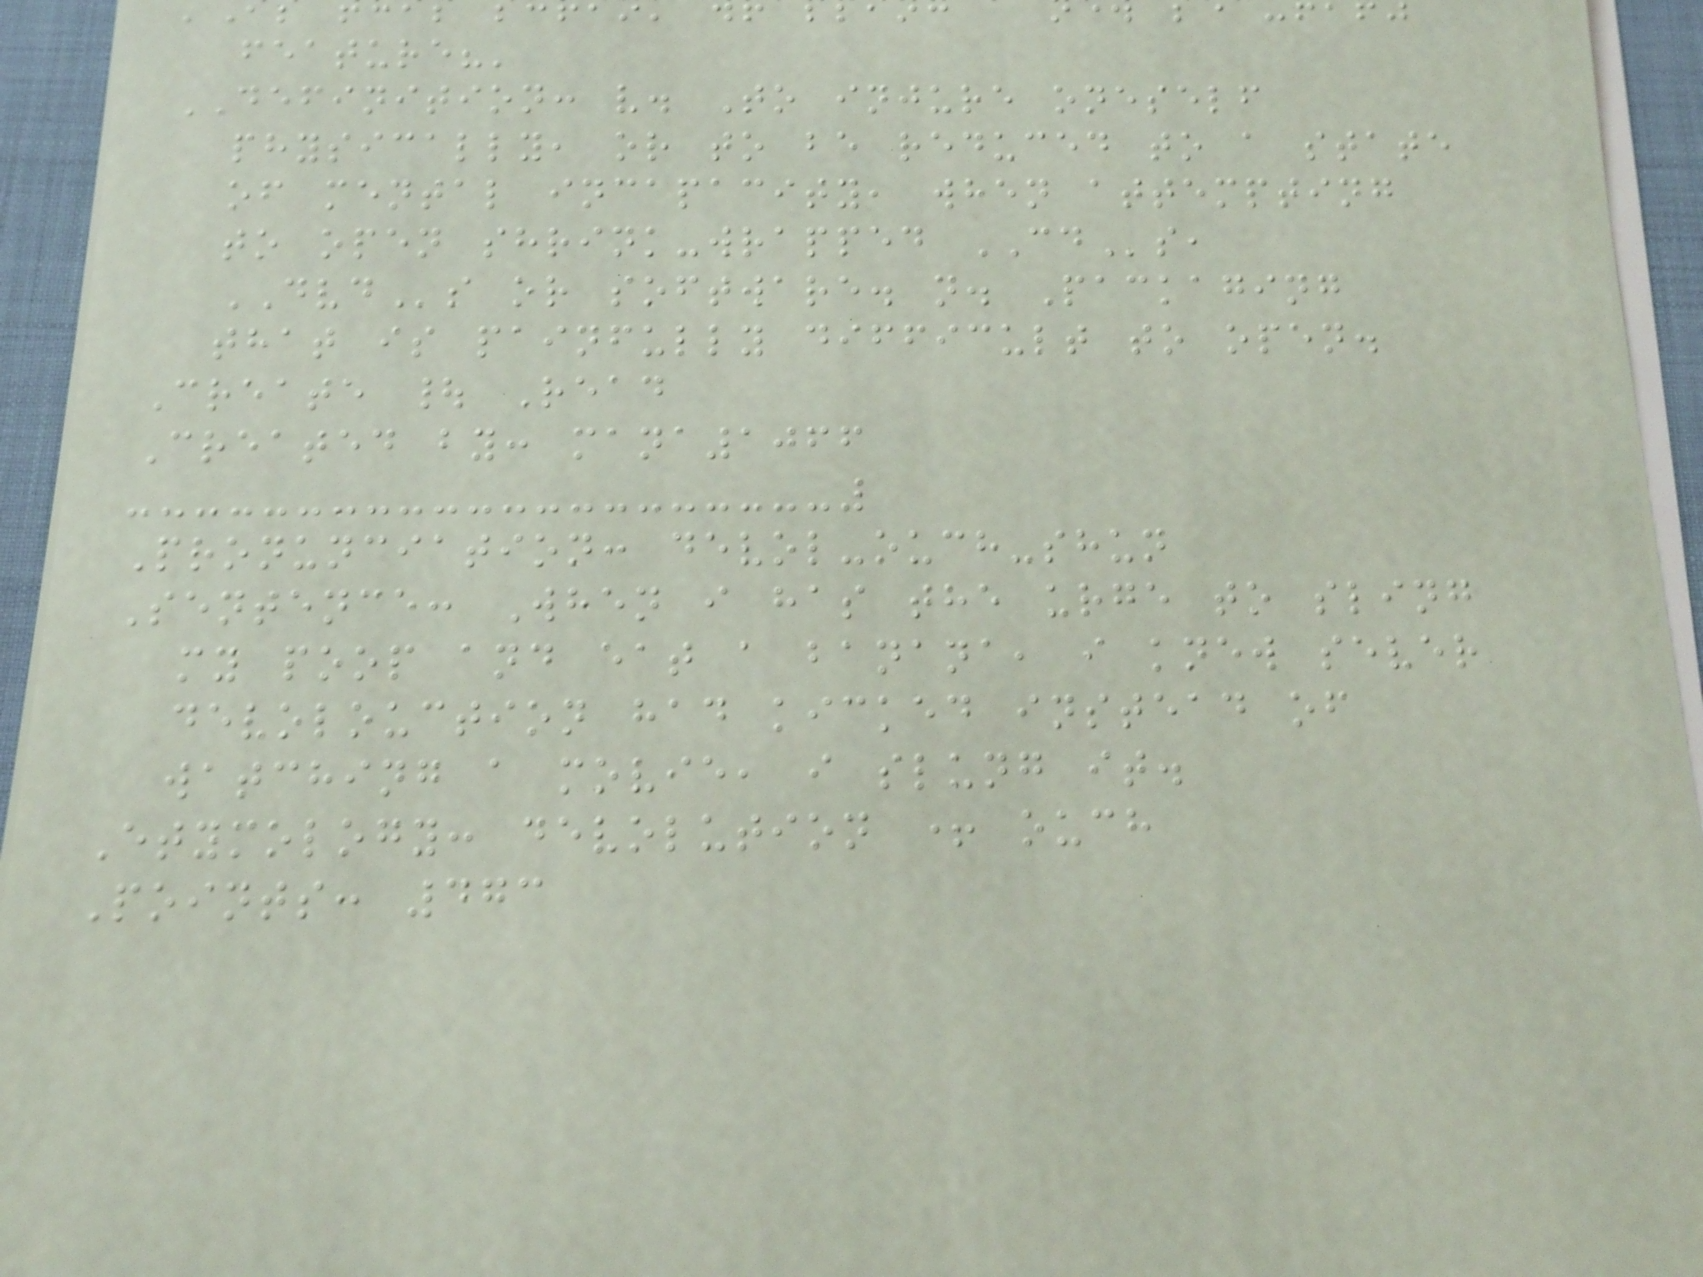feature?'
DEFINITION: v. To injure oneself
physically, or to be reduced to a state
of mental incapacity, when attempting
to open shrink-wrapped CDs,
DVDs or software. n. Packaging
that is painfully difficult to open.
Create | Read
Created by: mana1066
Pronunciation: devol-ouch-shun
Sentence: When i has the urge to sling
my poop and eat a banana, i knew sever
devolouction had kicked instead of
watching a movie, i slung it.
Etymology: devolution + ouch
Points: 473
